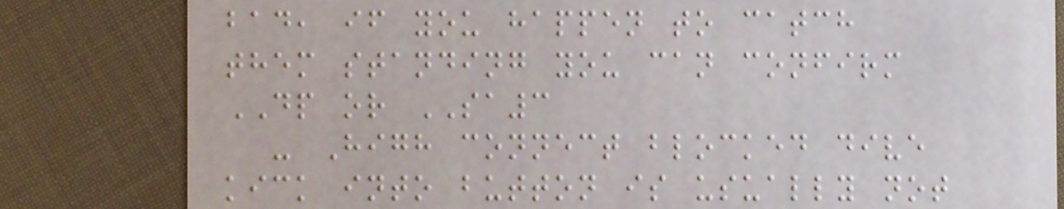bad, if you happen to catch
them standing you can confirm
DP or SA3
- High connect blocked dive
kick into button is usually not
